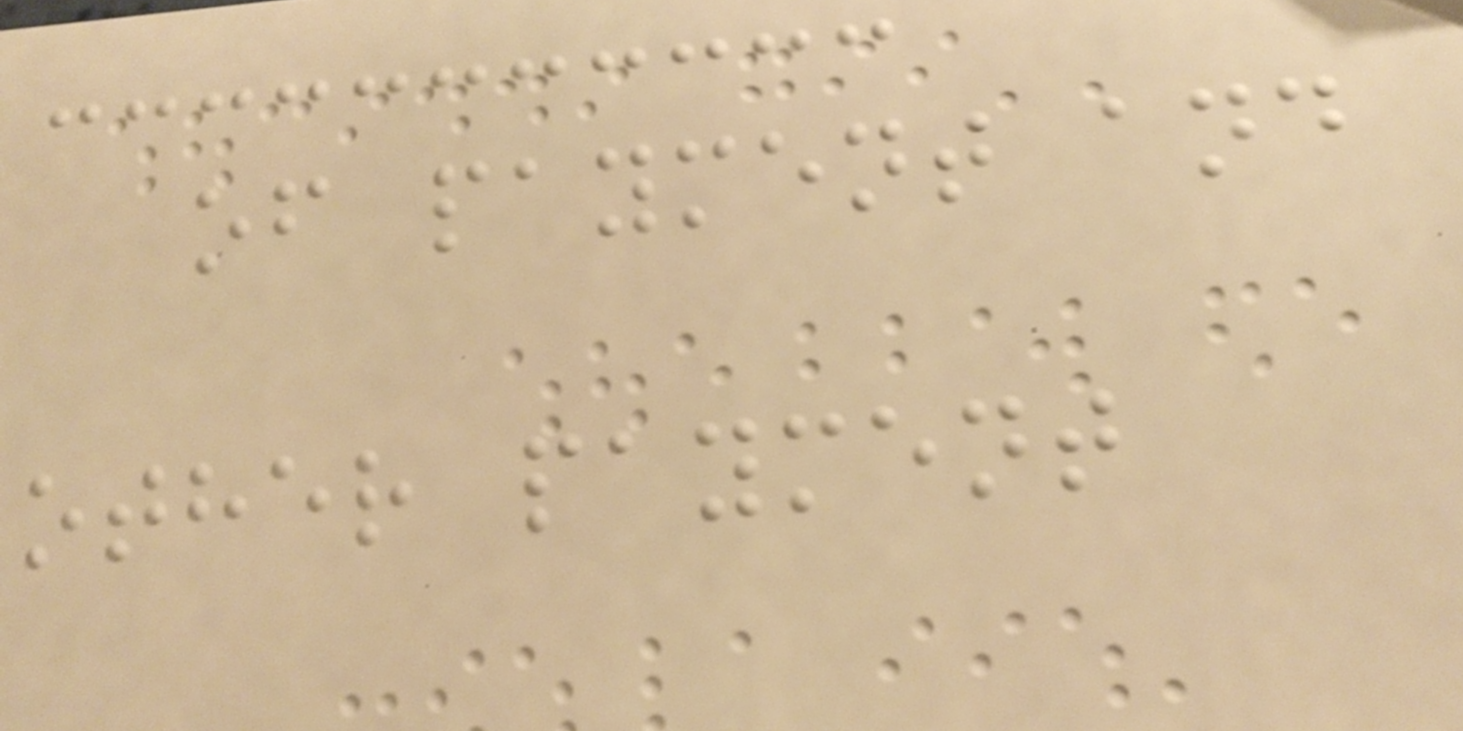of payment and
other payment
